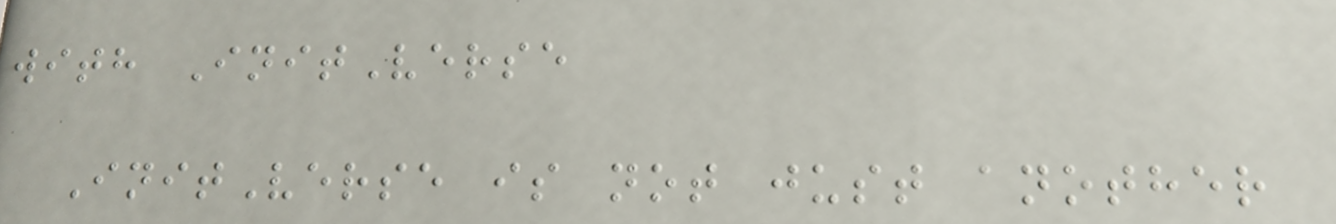with InitVerse
InitVerse is not just another
